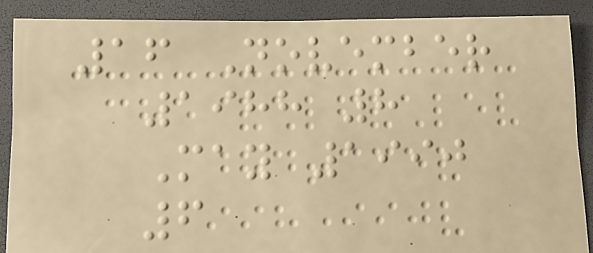16 November
1988 8
May 1990
6
